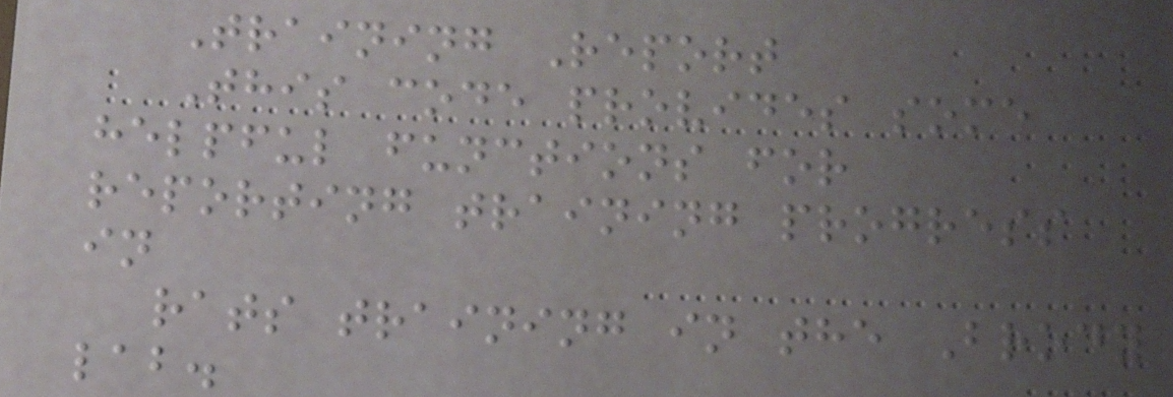Training Report
This code provides some
helpful functions for
reporting training progress
in
rats training in the Brody
lab.
